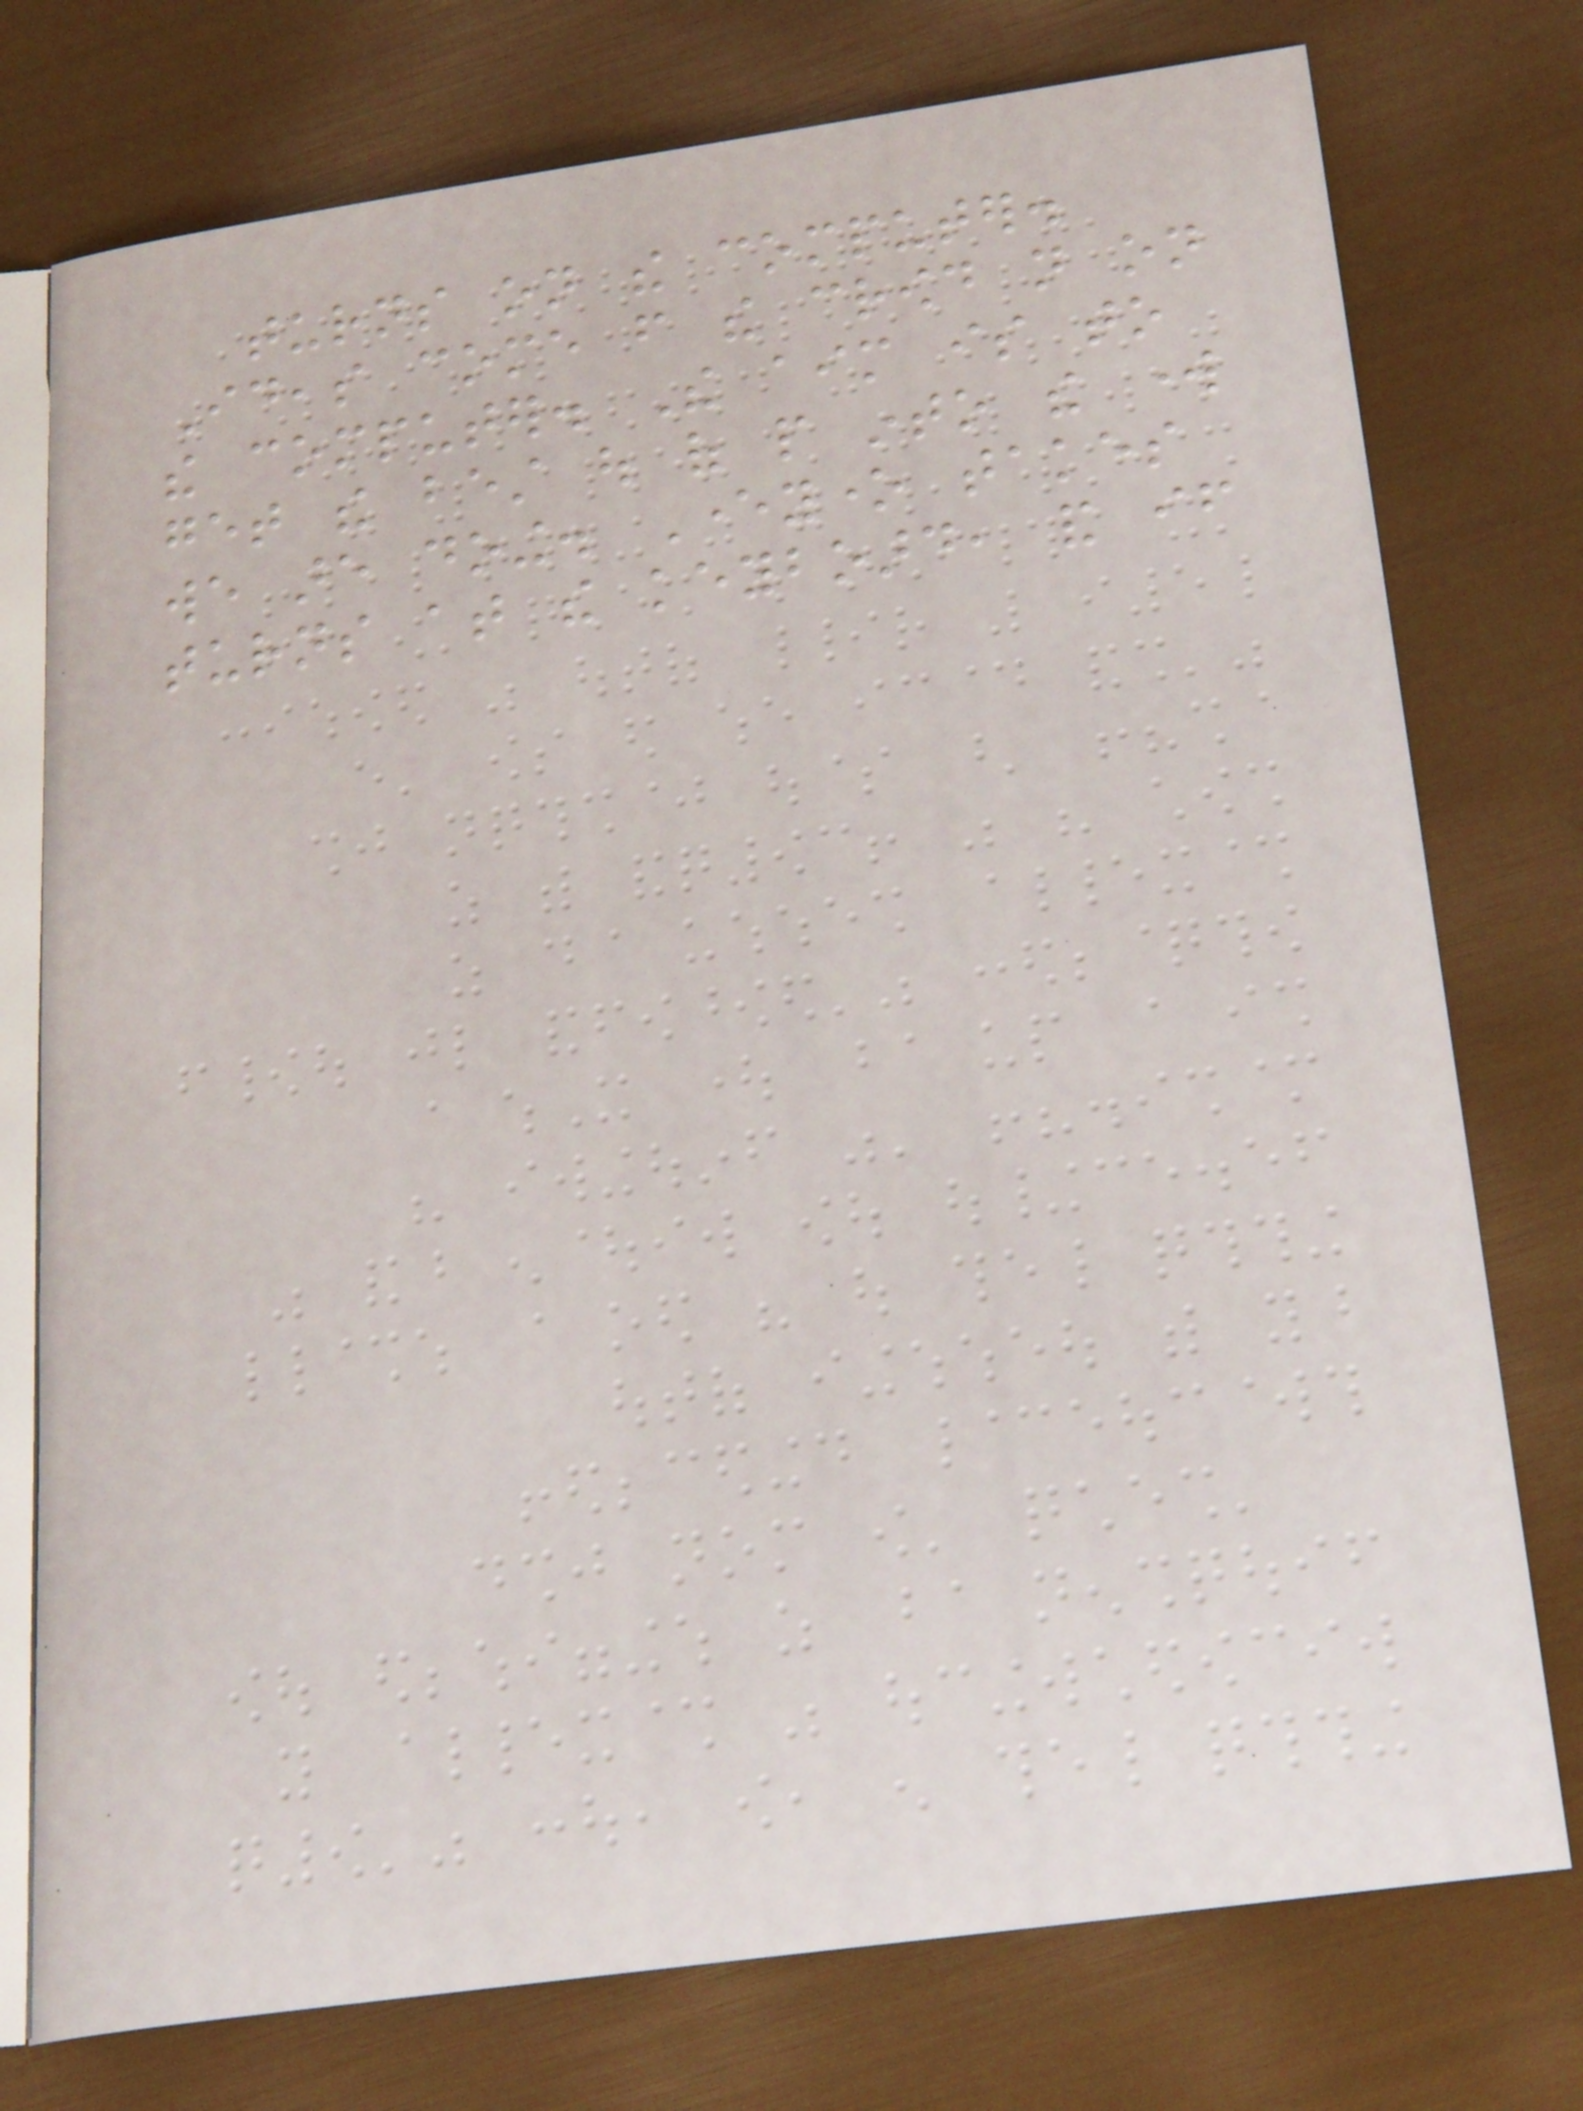turns on the computer.
Ideas come from the crowd not on
the computer. The aim is to
get the best out of people into the work
we are doing. Everyone takes
turns at the keyboard, and if
